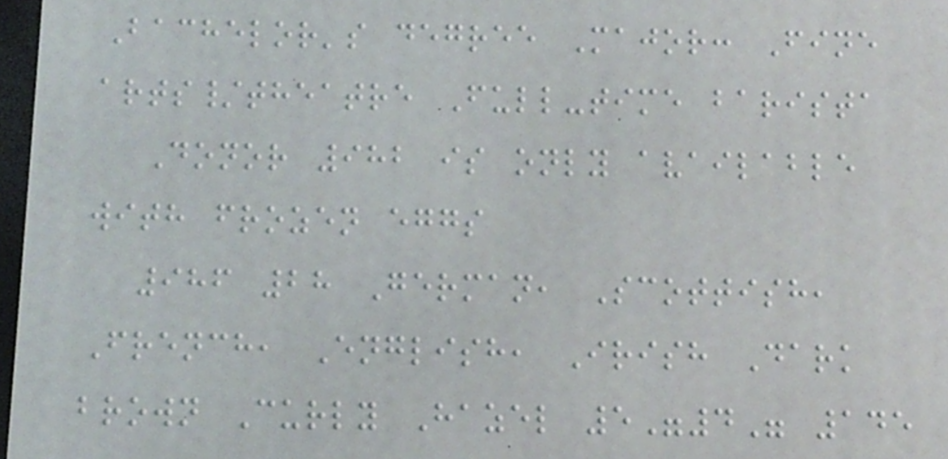Bachelor's degree Major: Fine
arts/theatre Full-time barista
Donor 982 is only available
with frozen eggs
986 28 German, Scottish,
French, English, Irish Dark
brown Curly Hazel 5"4" 145
